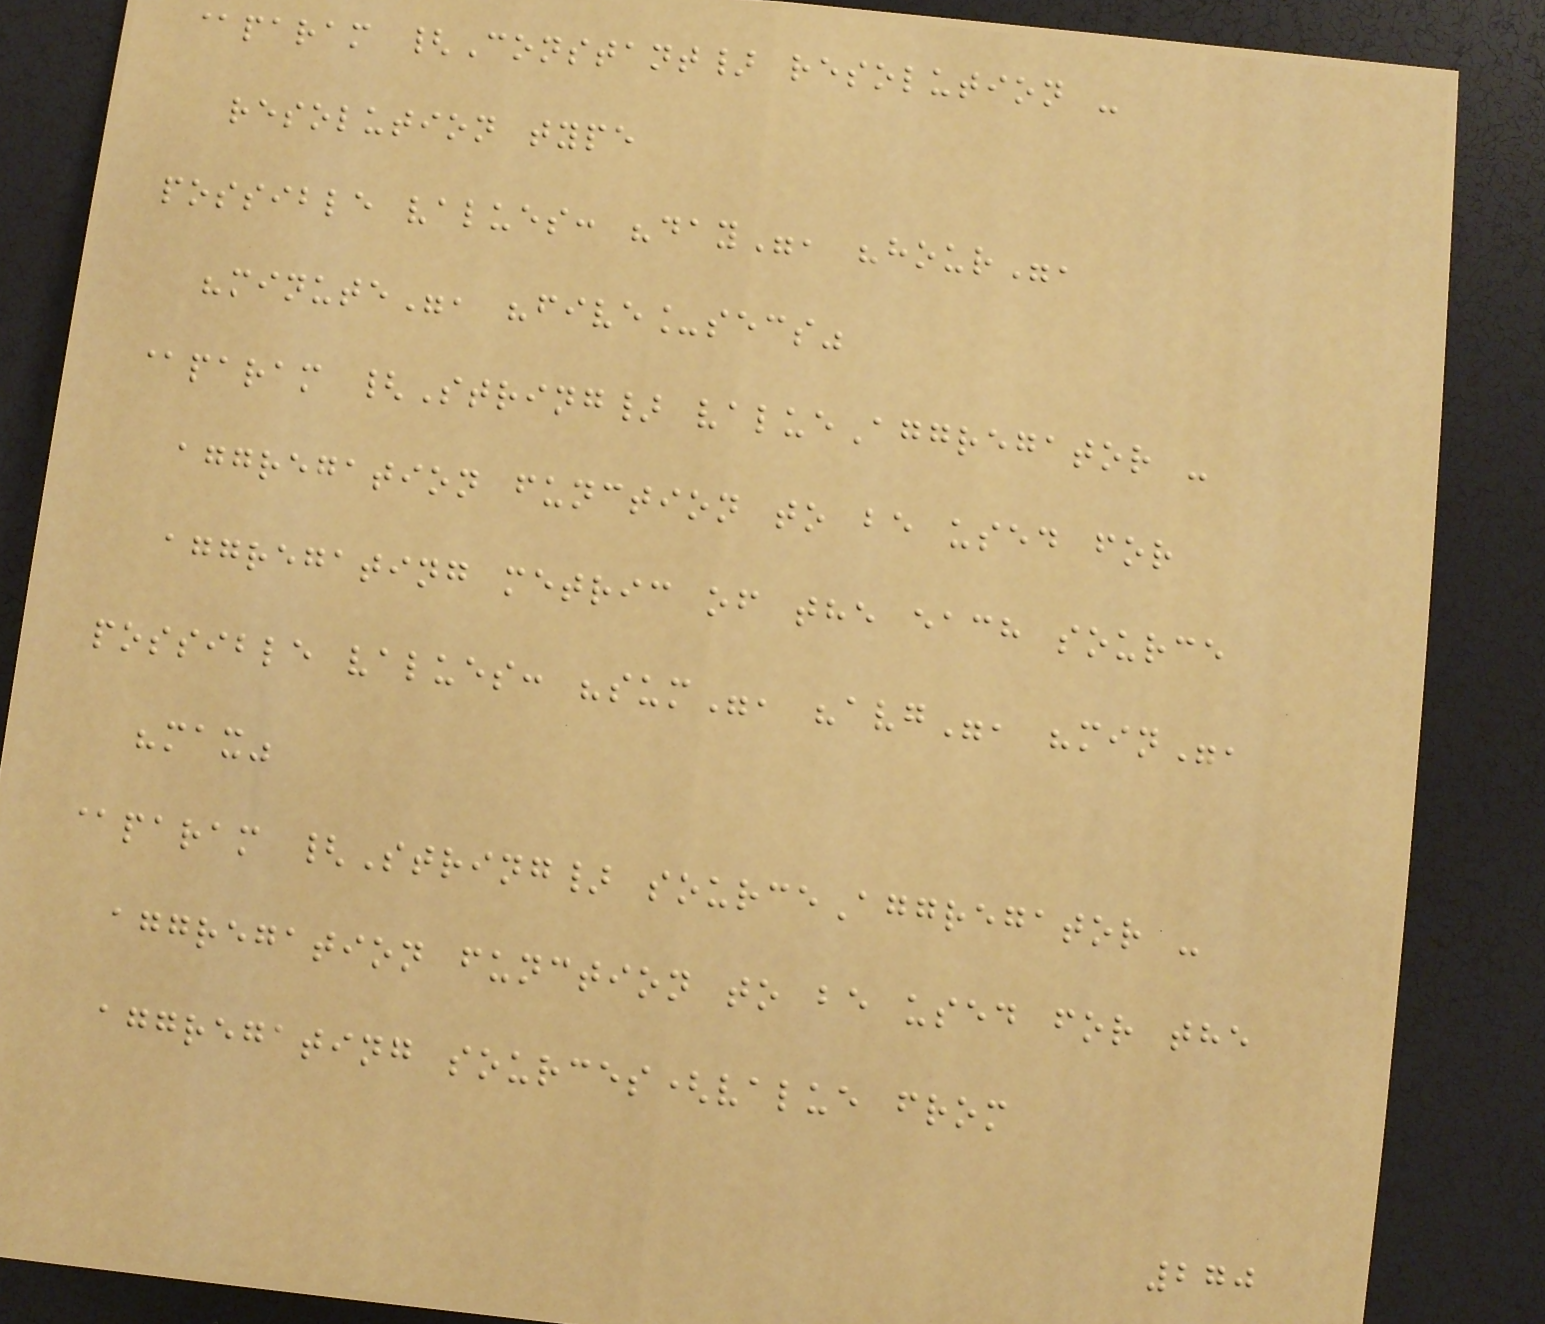@param {Constant} resolution -
resolution type
possible values: "day", "hour",
"minute", "five_secs"
@param {String} valueAggregator -
aggregation function to be used for
aggregating metric of the each source
possible values: "sum", "avg", "min",
"max"
@param {String} sourceAggregator -
aggregation function to be used for the
aggregating sources(value from
270
